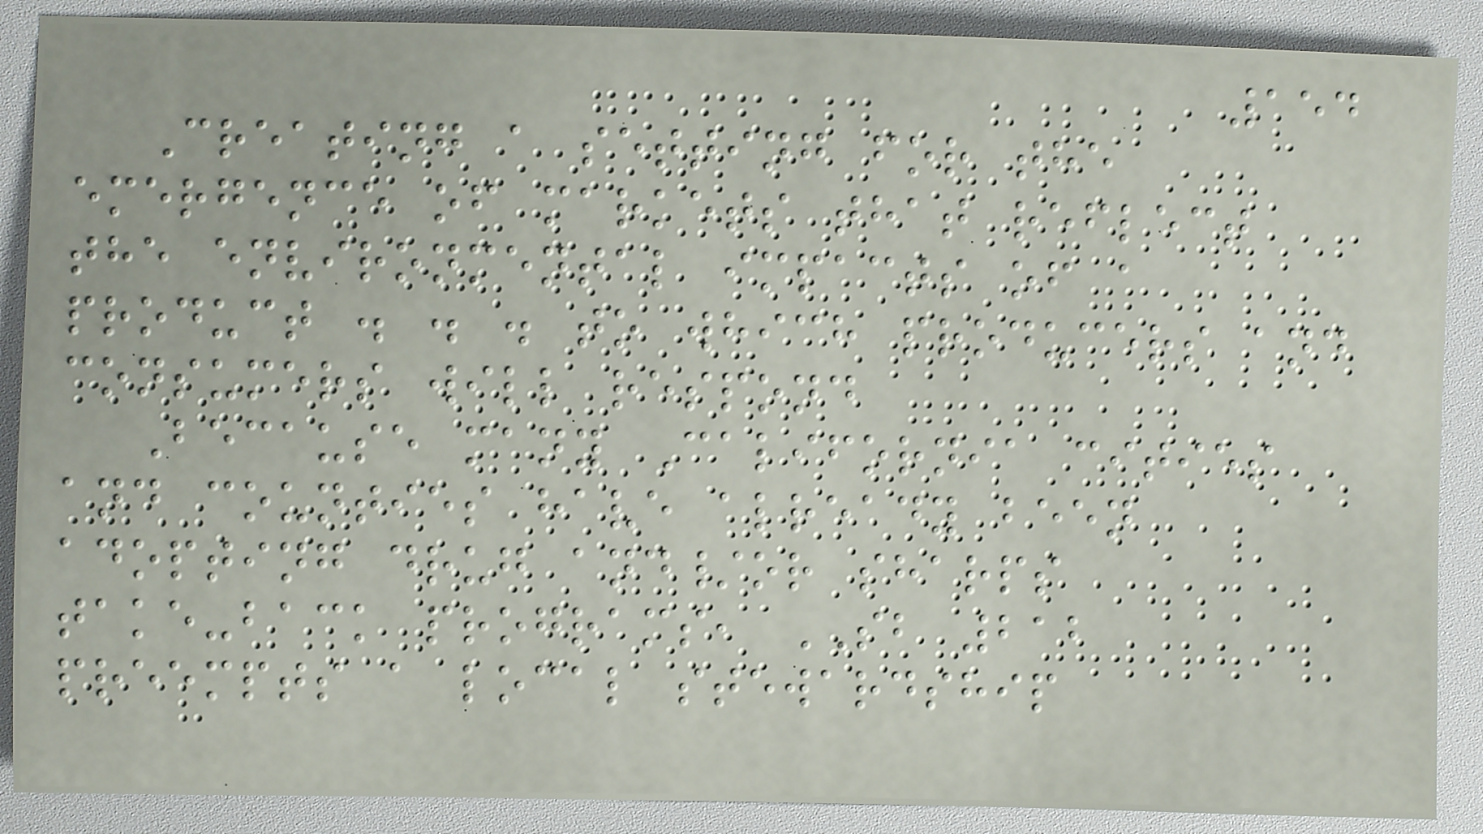154
Creating a setting for the
emergence of markets that reflect
the environmental impacts of a
product . . . to which producers and
consumers will respond
Because many California cities
and counties have already been
adopting drug and/or sharps
take-back programs, SB 212
preempts a local stewardship
